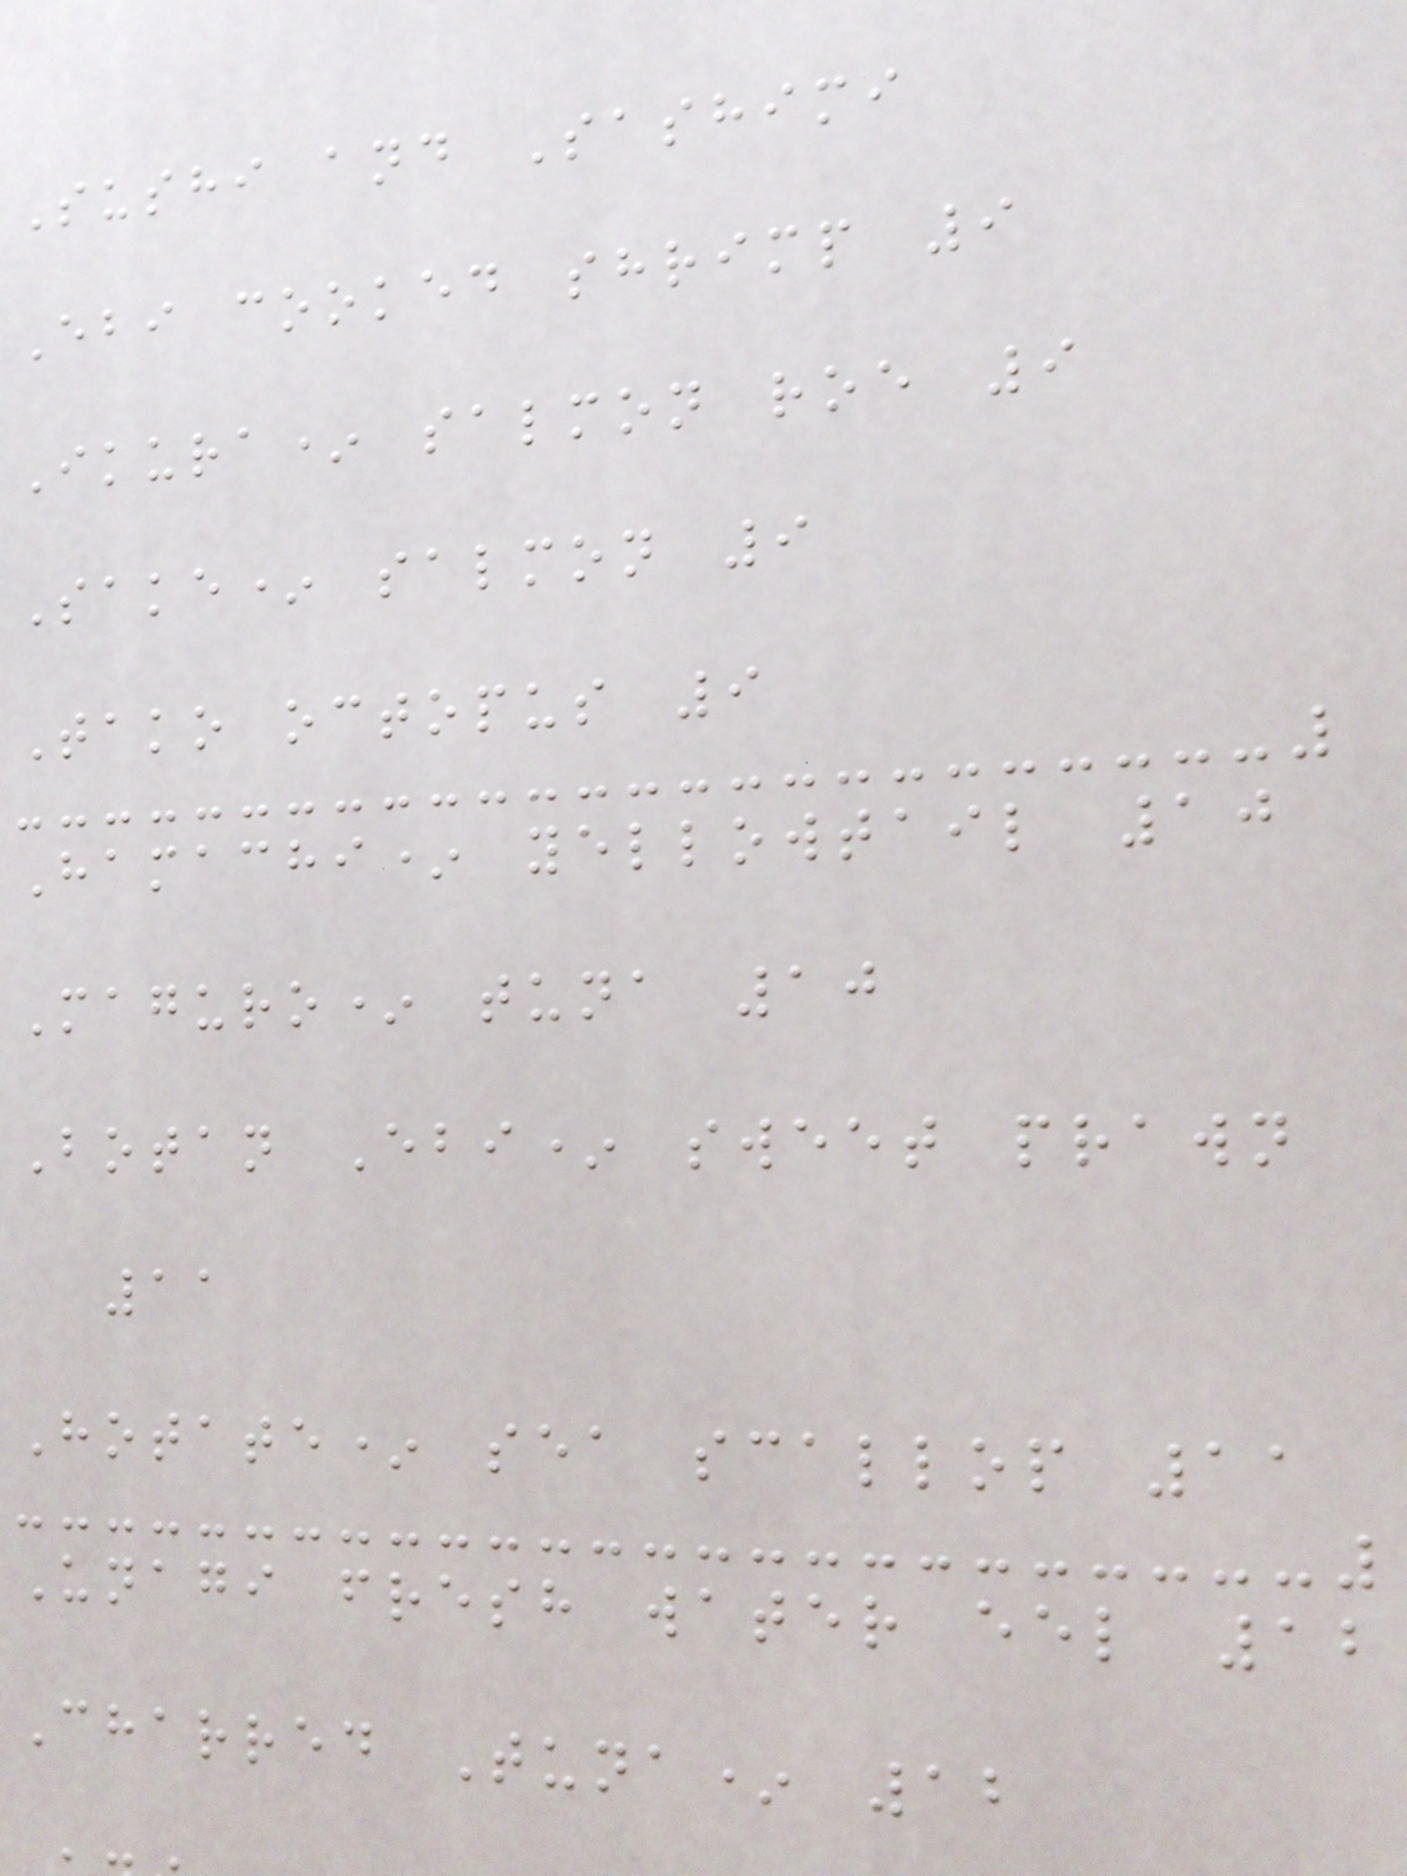Sushi and Sashimi
Ebi cooked shrimp 9
Ikura* salmon roe 9
Sake* salmon 9
Tako octopus 9
Hamachi* yellowtail 10
Maguro* tuna 10
Botan Ebi* sweet prawn
11
Hotate* sea scallop 11
Unagi fresh water eel 12
Charred Tuna* 12
